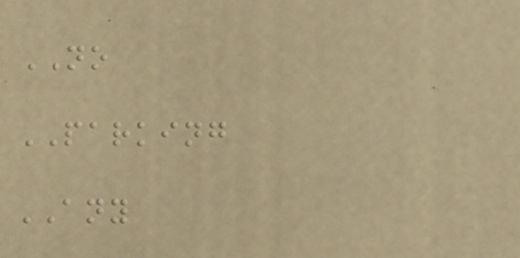NO
PARKING
ANY
